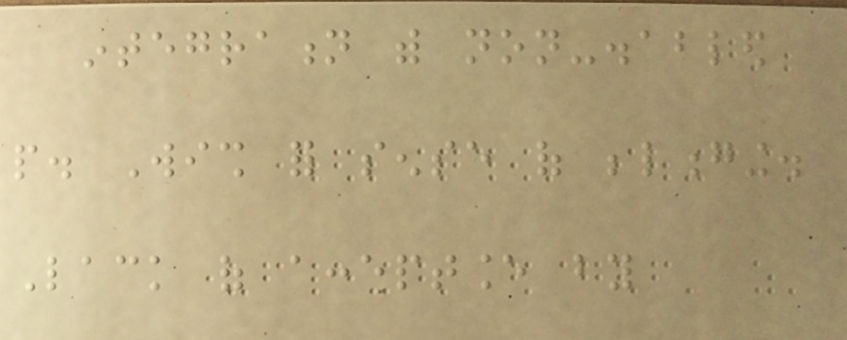integration with non-disabled
people. Wish for sense of belonging.
Lack of acceptance by
